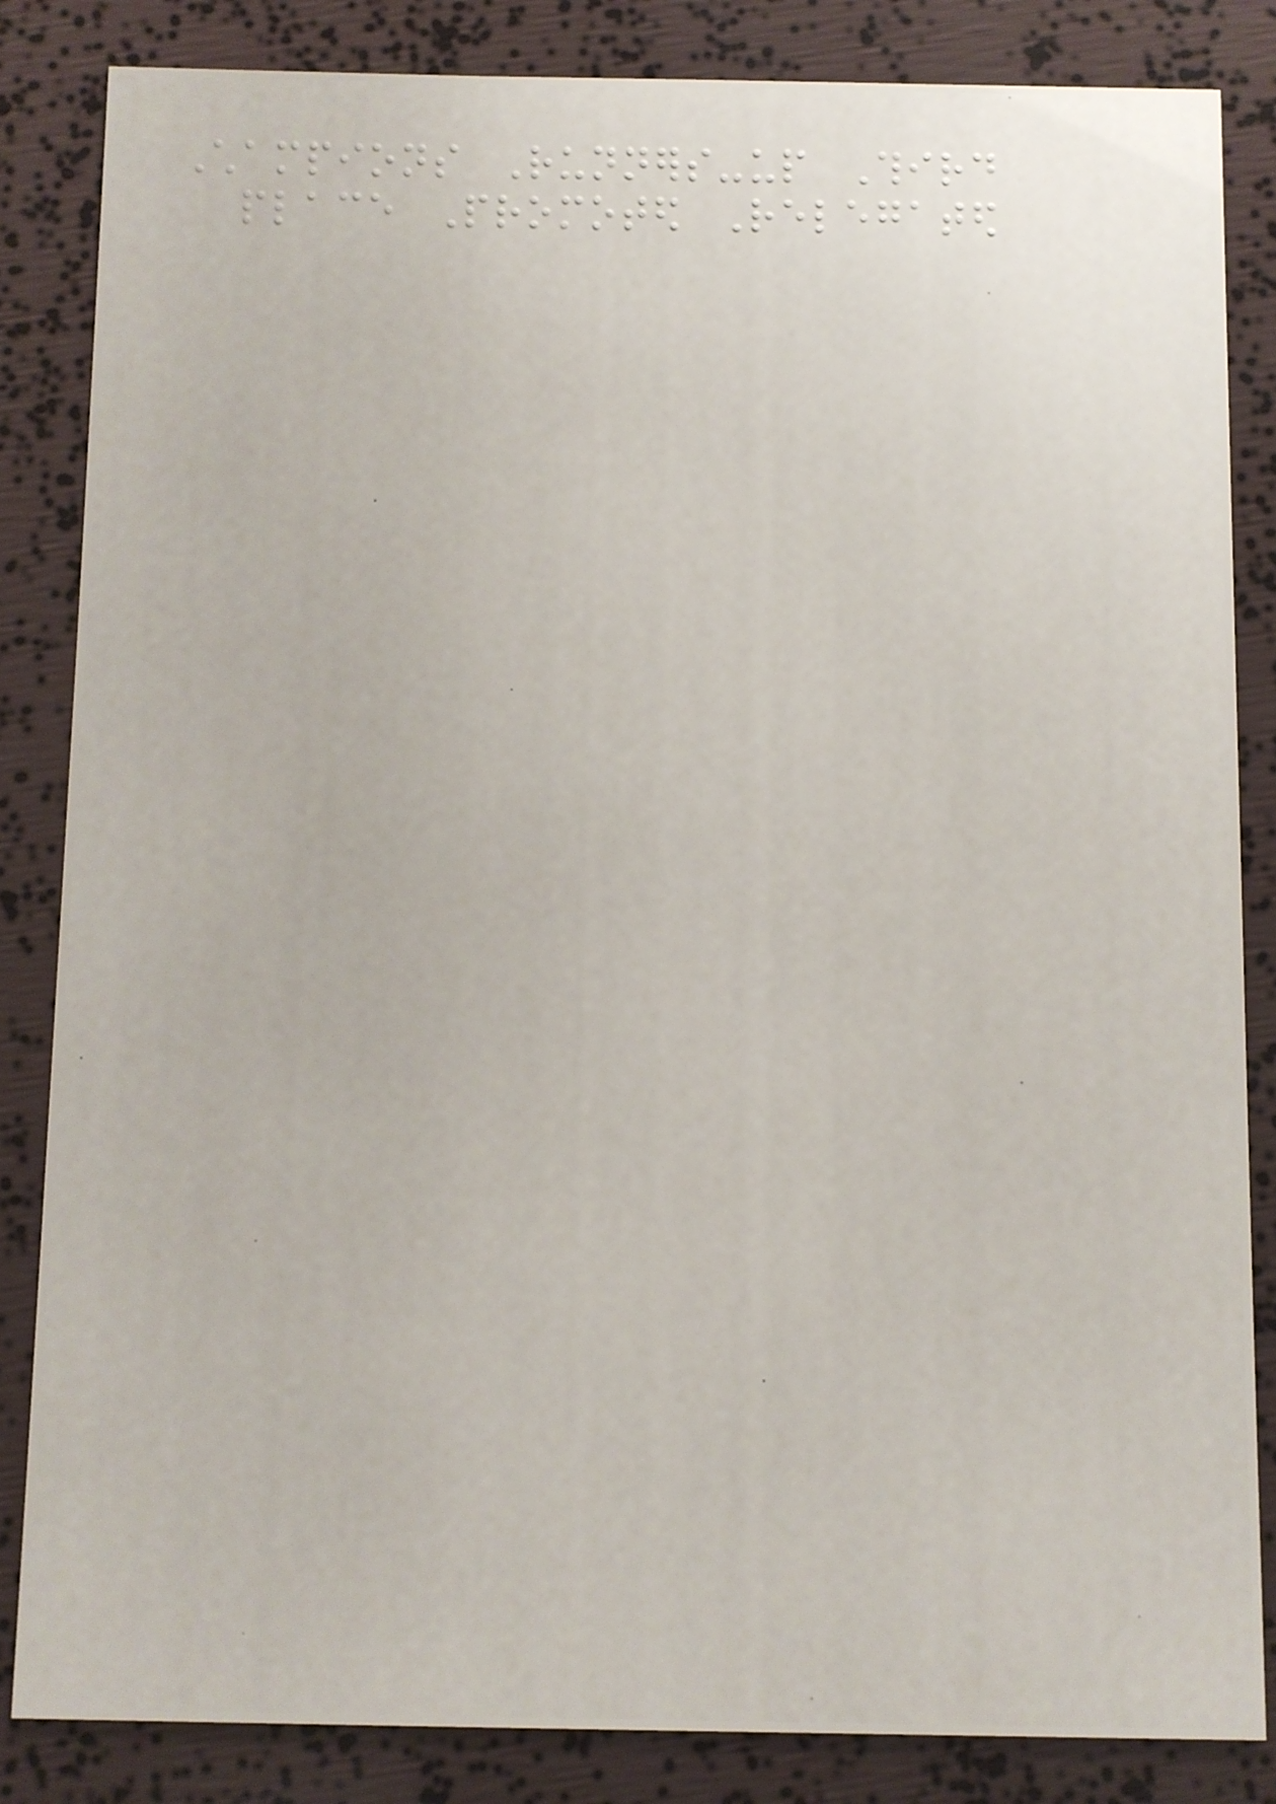Champions Runners-up Third
place Promoted Relegated
